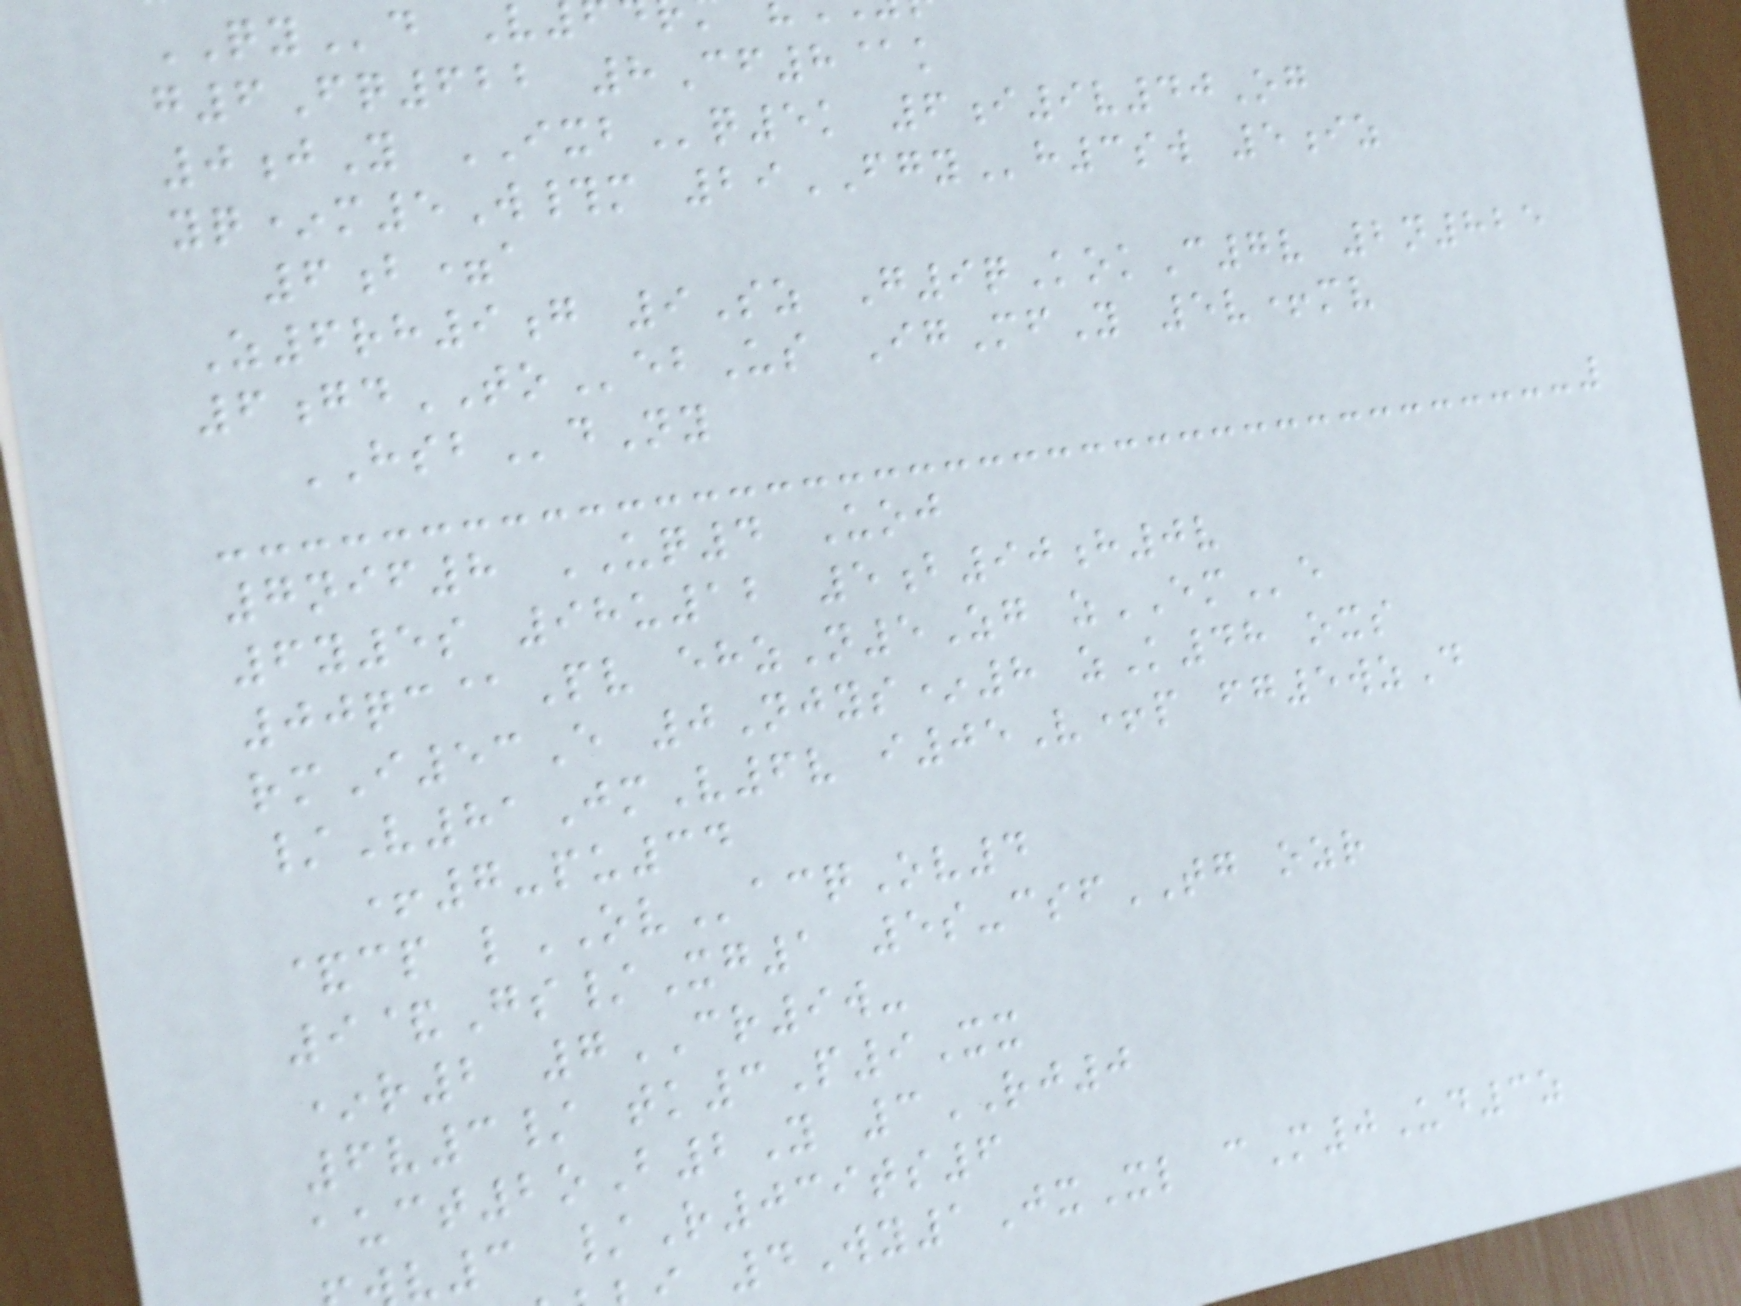QYd V
g6Fq622 8Cf8@k
0jY IXBq5k 6i9v40Og
yq*m5W#m 29FGYh3sw 5iz
6b=a
Z6rh9g 9Sz G9qKokC7v 2n825
6gdTOebUs IgMfY 5v+mv
HSBdNy
7nif8 UQ4 Uoj
6y5s 98u12 5b90h0v
00qc@Pv ehzN5Zg zEMe
rmI53E 0Njys*8 zK48 oxs
/V81JmV6v i05V+p fg5wzD
+7-pu34
&cp lOVacqOv4
9&Gs/Xg1 5s-csfTG ozr
*r2 7CR9w-
6v3/ tk3P9Xx
auct2oB2Y 3RJ0
v3 /R039ts6
4Wy1JxXl cM0Ud3z
